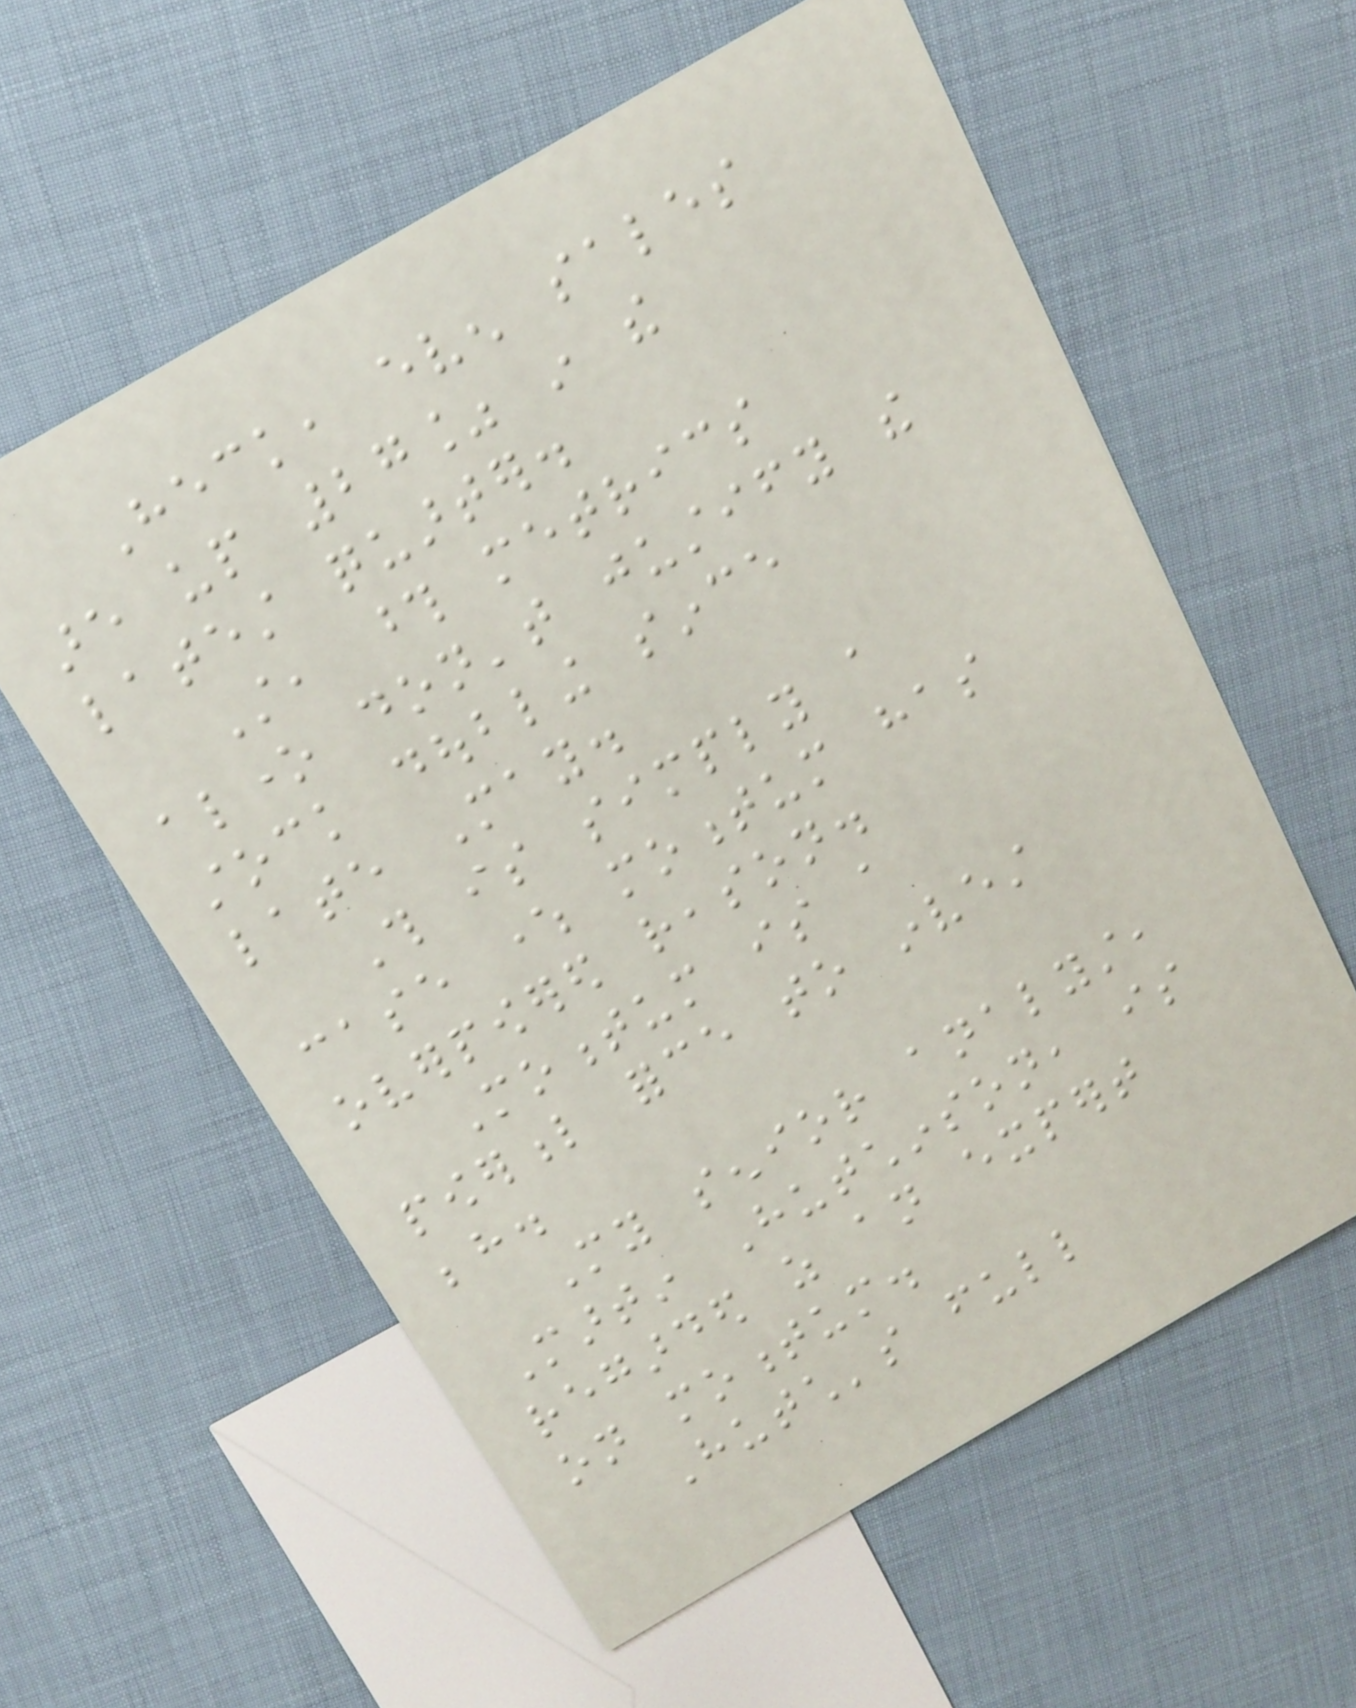Heck, even sales
are up 27% in the
latest quarter.
Still, those metrics
alone don't justify the
stock doubling since
late May.
This is simply a
case where momentum has
overpowered reason.
Momentum is a
powerful force to invest
behind.
My senior analyst,
Martin Hutchinson, is
regarded as an expert
on momentum.
Hutch's full
